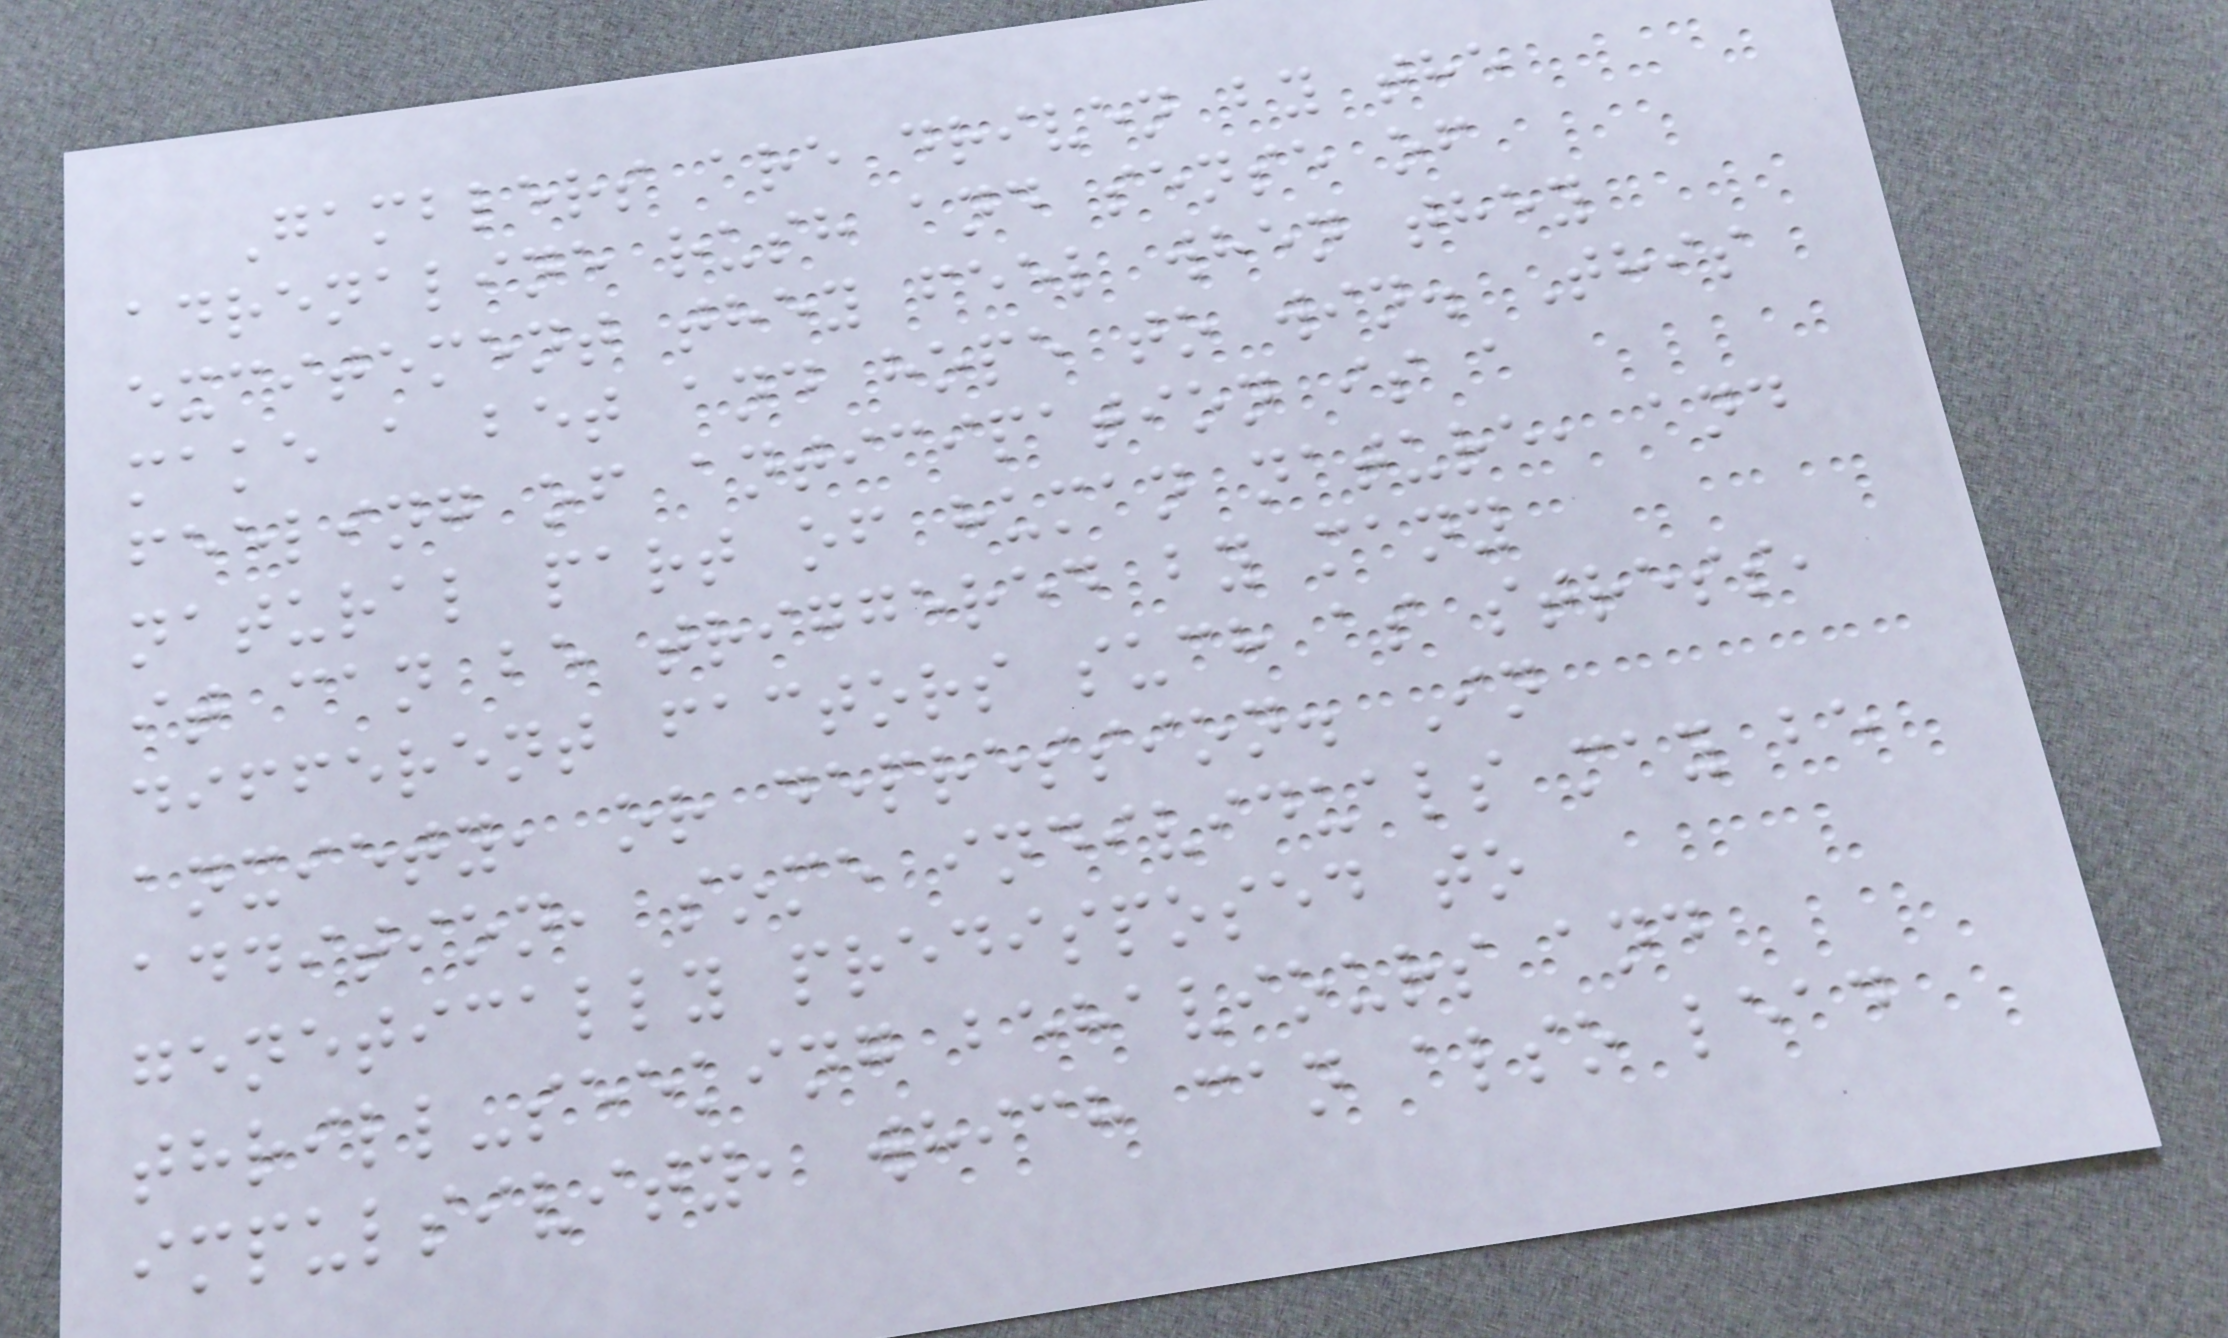Gamblers are driven by the
adrenaline rush and sense of
excitement they feel when they
make a bet and hope to win. This
feeling of anticipation is a
natural part of human nature, and
it can be triggered by many
different factors such as stress,
anxiety, or depression. In
addition, some individuals may be
genetically predisposed to
thrill-seeking behaviours and
impulsivity, which can also lead
